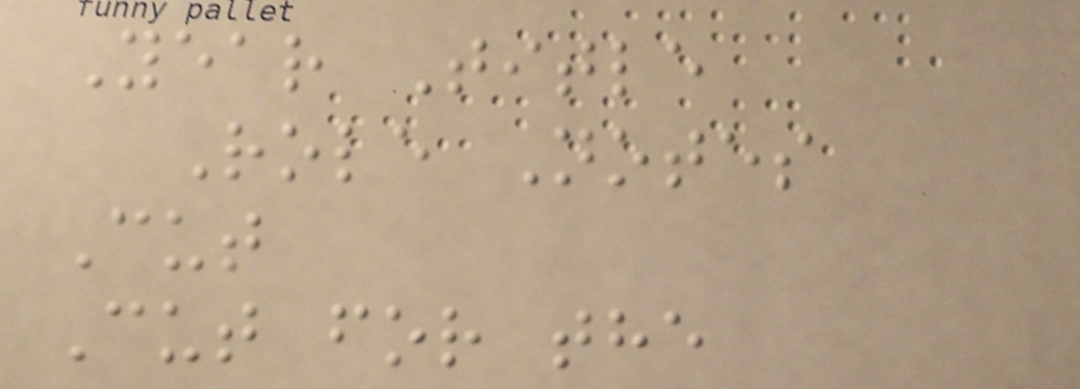Year Title
Role Notes
Cut
Cut for the
